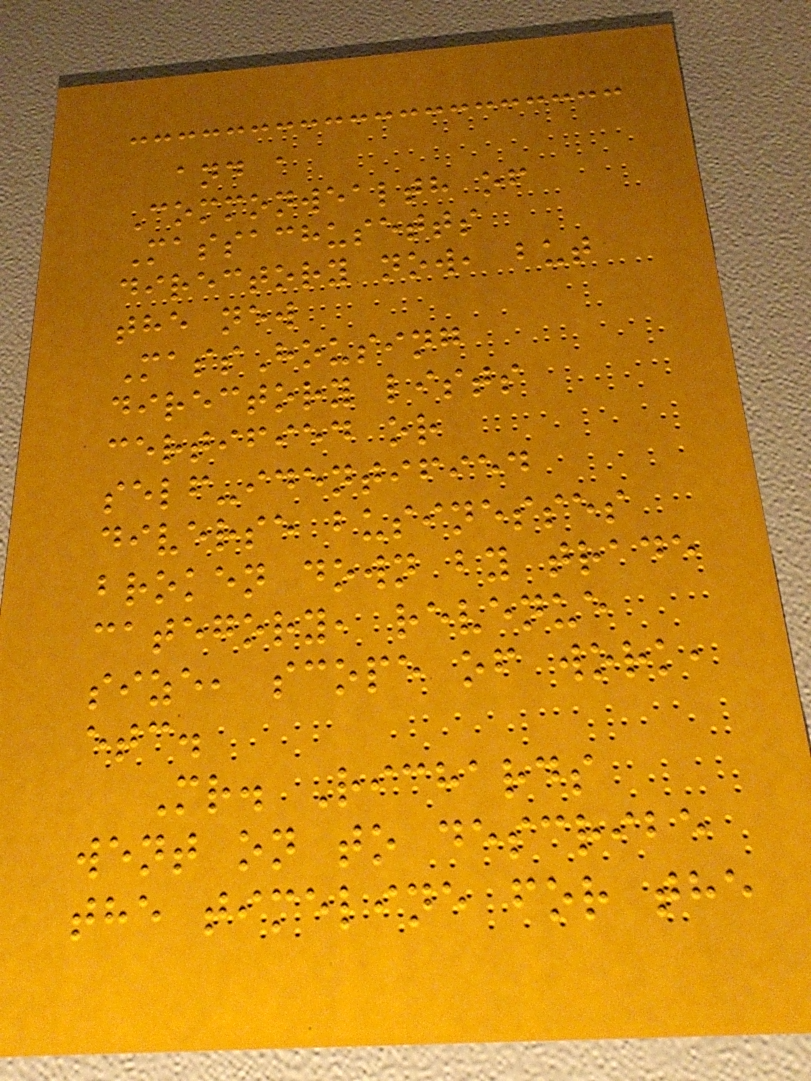and a
Commonwealth of
Massachusetts
directory now, but
the new
MassHousing
directory lists
certified or
self-identified
diverse businesses
broken down by trade
category, revenue
size, scope of work,
etc.
Mr. Richards
went on to describe
the timeline for the
